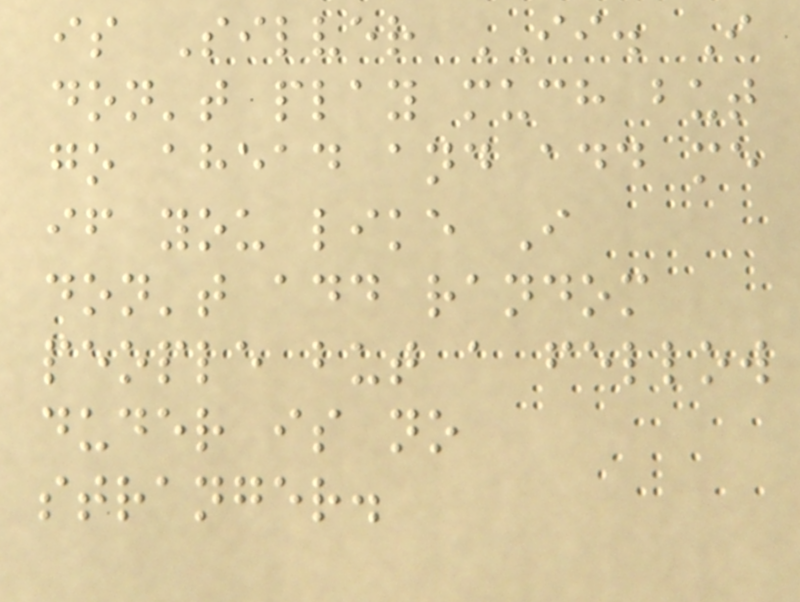is Silver II. I
don't play much but
go ahead and add me
if you like I
don't add random
people but a fellow
duder is no
stranger.
